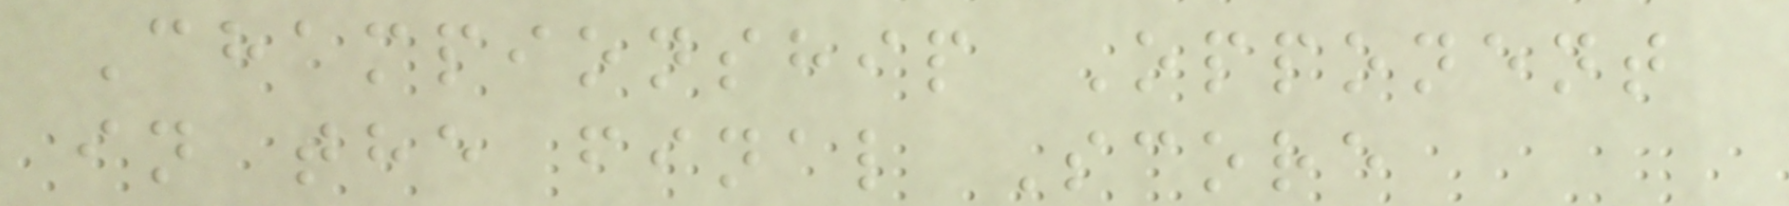Championship Opponent
in the final Score
